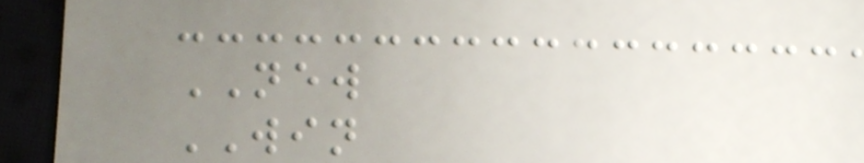NEW
WIN
